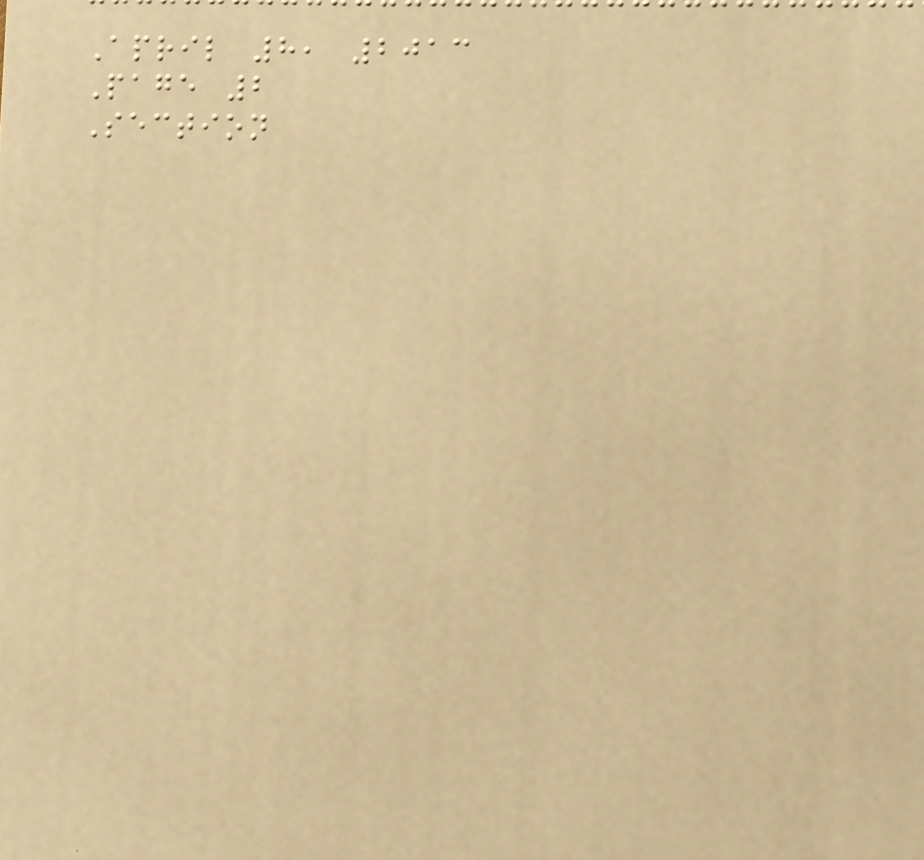April 8, 2013
Page 2
Section
